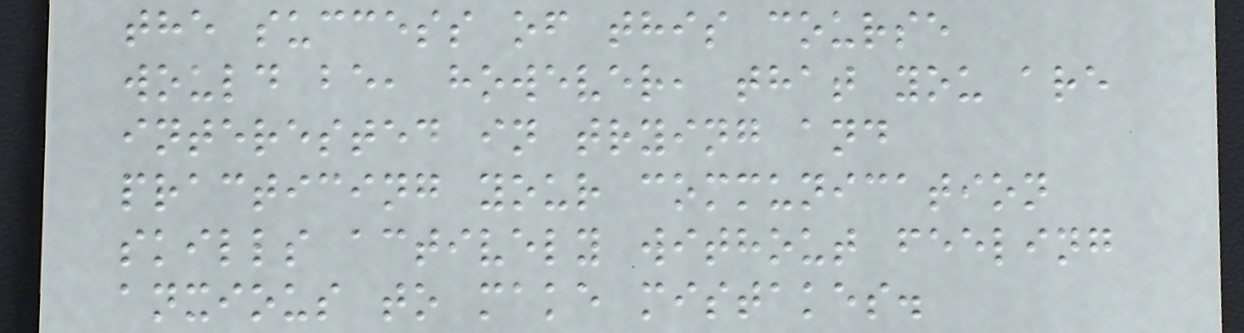the success of this course
would be, however, that you are
interested in trying and
practicing your communication
skills actively without feeling
anxious to make mistakes.
